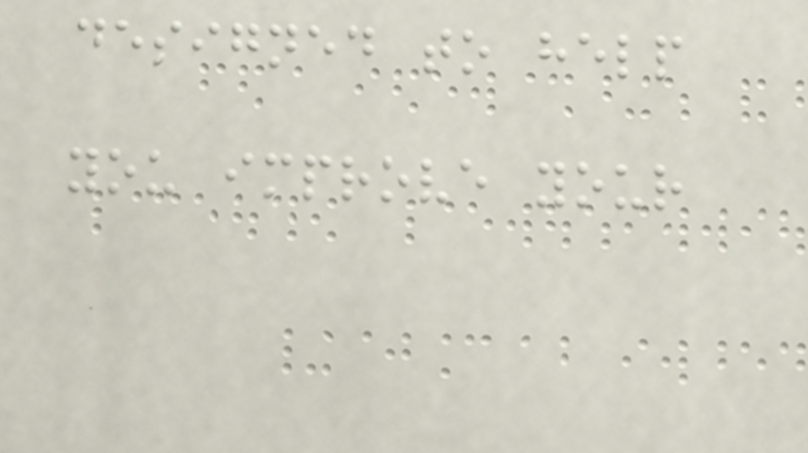designed to help
you improve your
